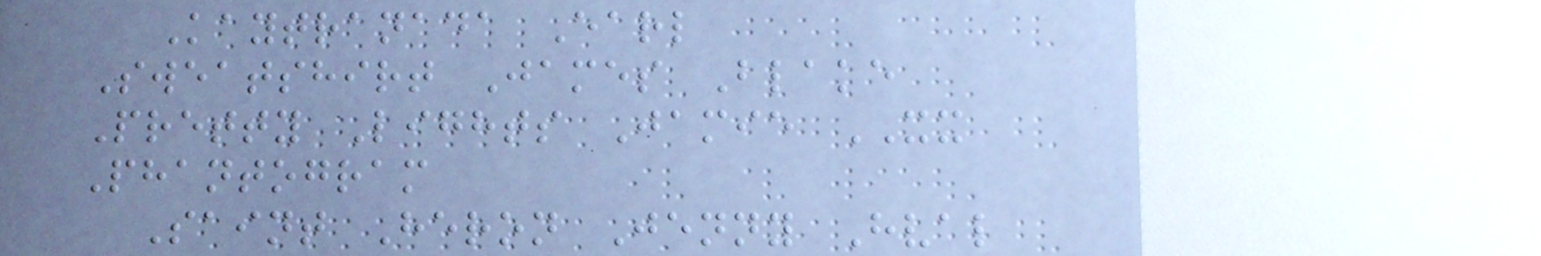Kaytranada Earl
Sweatshirt James Blake
Pretty Lights Jamie XX
Phantogram
Saint Heron Jenny Hval
